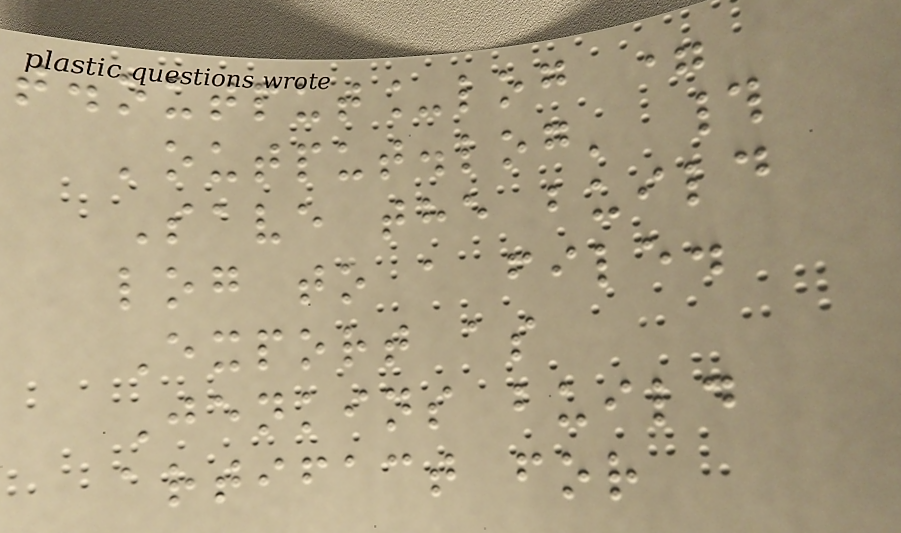t.output_log =
'output.log' #
Save the build
log to a file.
Export as
Jenkins build
artifact for
